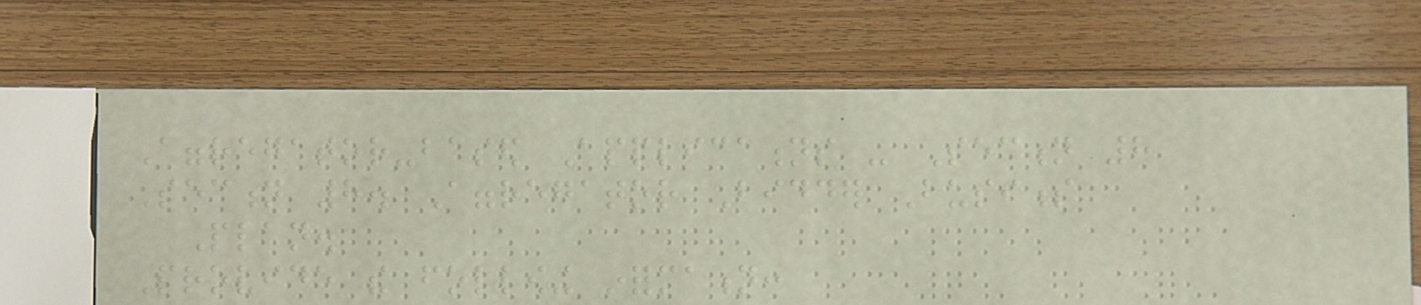Aggregator-based Applications - Section 8
Section 8. Aggregator Bidder Business
Plan.
Provide the following information:
